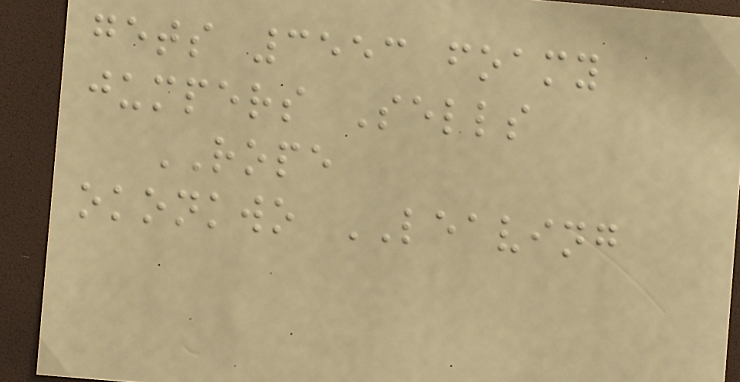gets 3553 foamy
jumpers Sells
ROPE
okonkwo LEAVING
